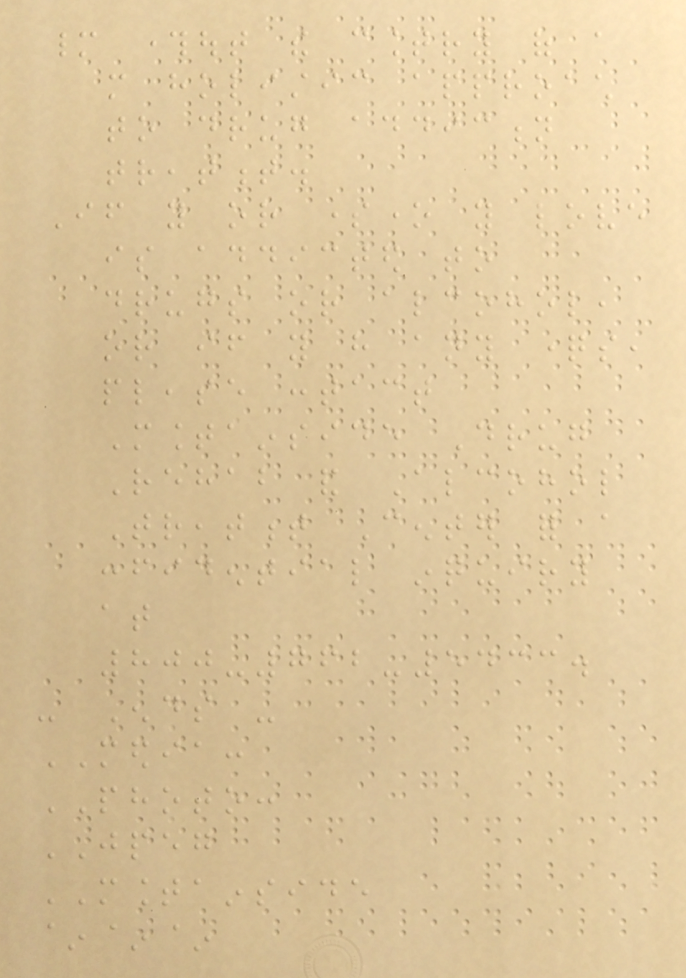many throughout the country of a
more holistic approach
to drug addiction
treatment.
If you or someone you love
is addicted to
drugs or alcohol,
or if you have any questions,
please contact
Mountainside Drug
Rehab and Alcohol
Treatment Center for a
confidential inquiry
at
800-762-5433.
- Ends -
MEDIA:
PHOTO:
JPEG
MOUNTAINSIDE
~~~
